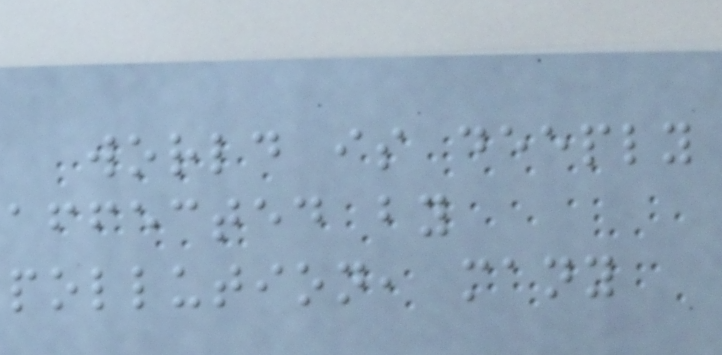world is deeply
affected by
pollution, many
